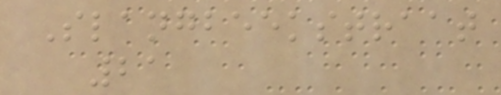Slangbeekstraat
21
